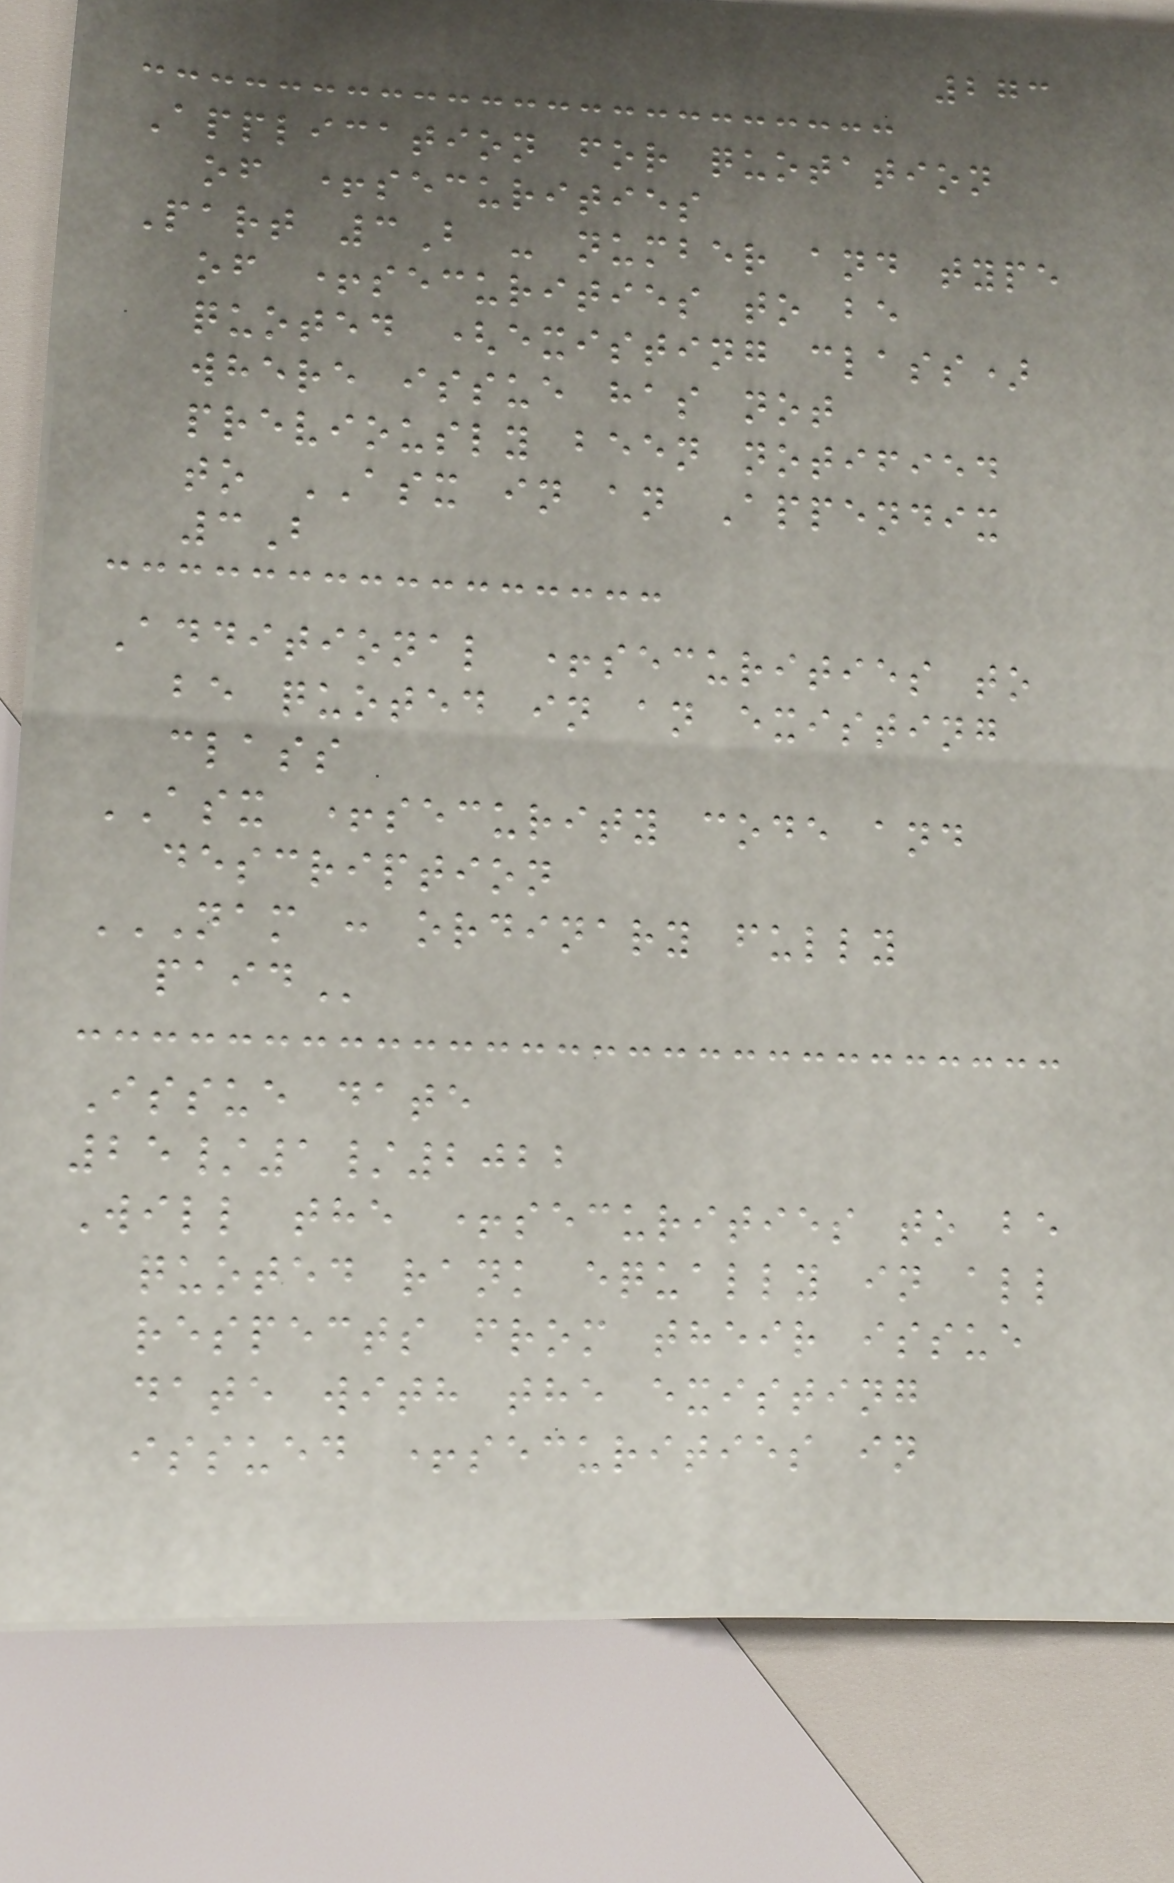273
Application for quotation
of +securities
Part 3B - number and type
of +securities to be
quoted (existing class)
where issue has not
previously been notified
to ASX in an Appendix
3B
Additional +securities to
be quoted in an existing
class
ASX +security code and
description
NAM : ORDINARY FULLY
PAID
Issue date
25/1/2022
Will the +securities to be
quoted rank equally in all
respects from their issue
date with the existing
issued +securities in
